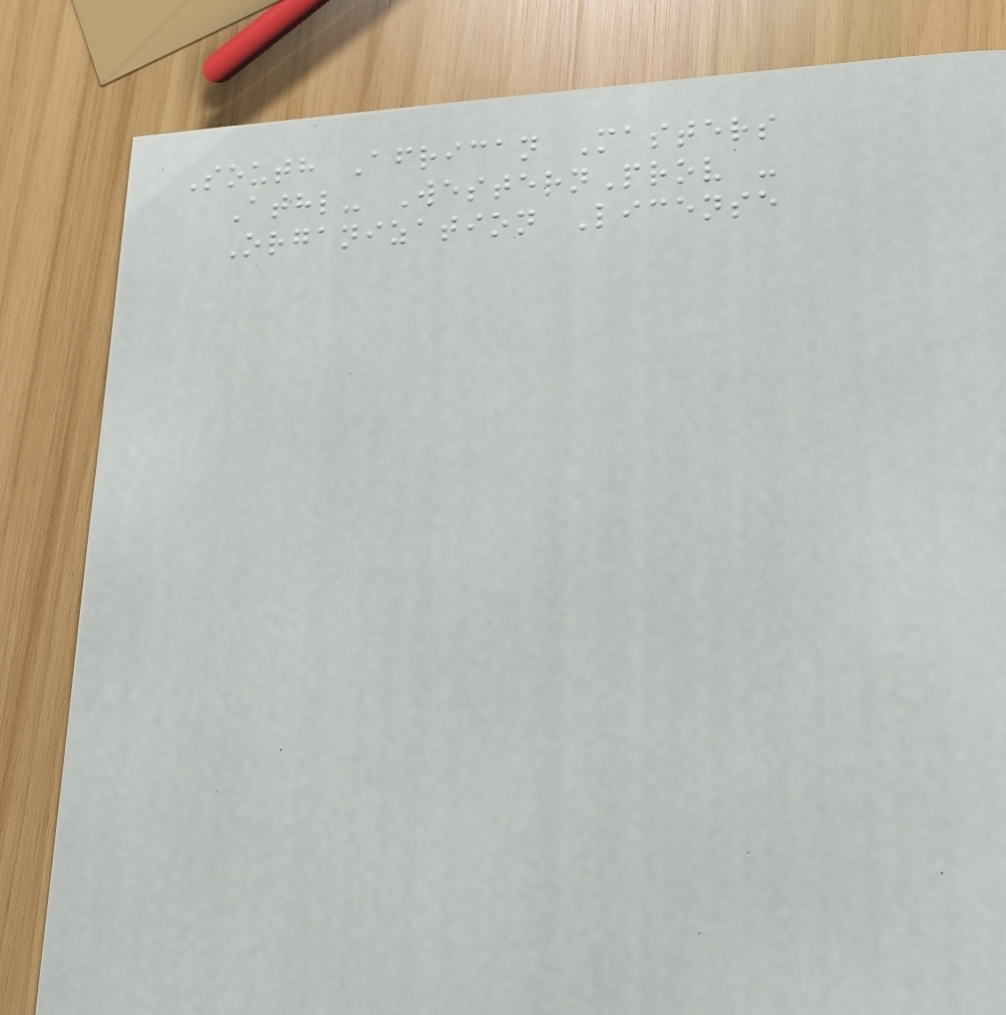South African Masters
Athl- WesternProv -
Organization License
